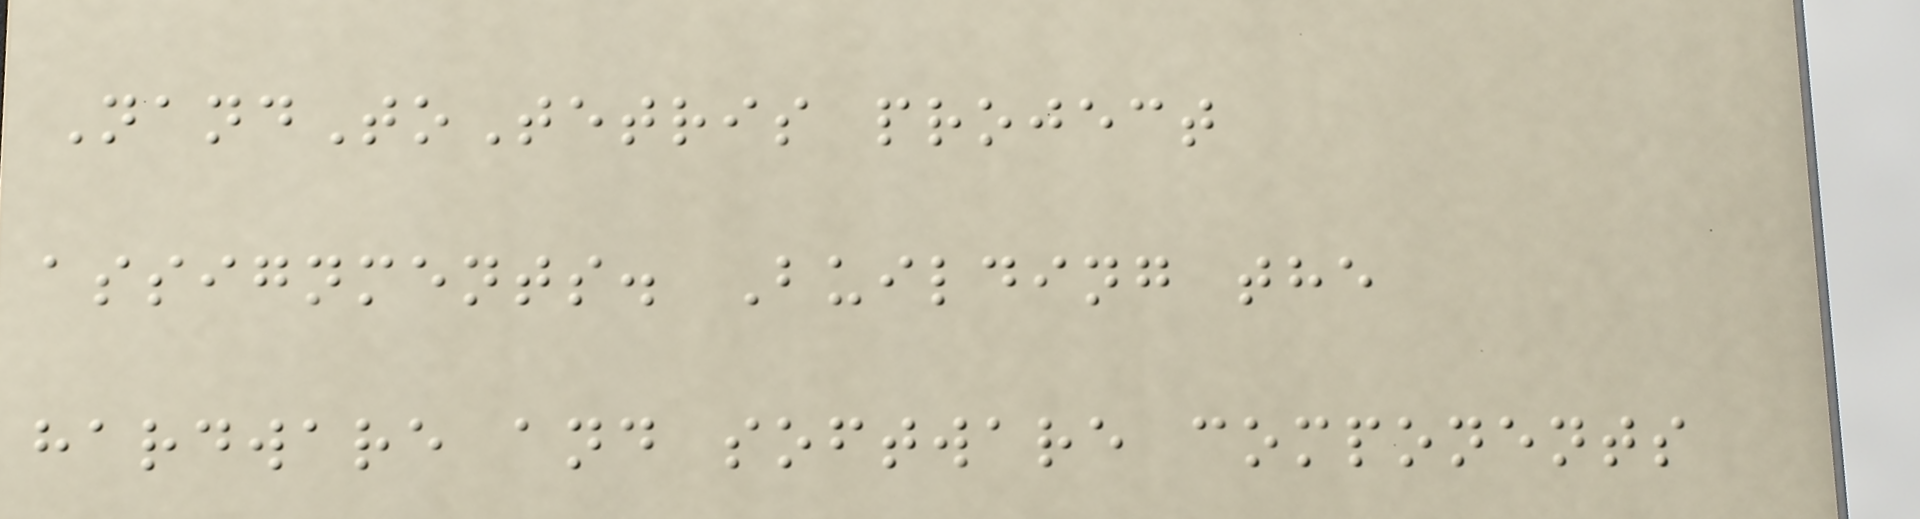NandToTetris project
assignments. Building the
hardware and software components
